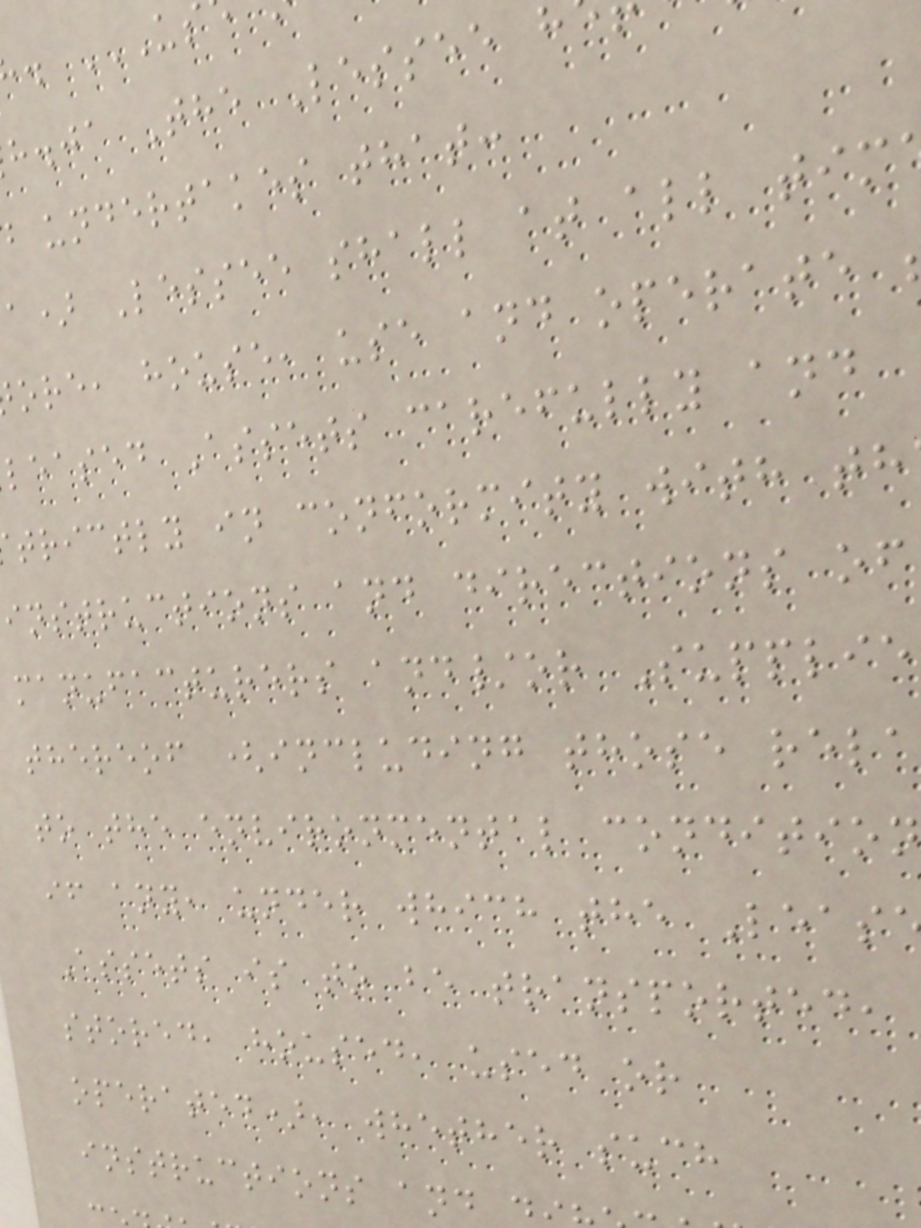h.ja The Lessee h
undertakes that:
a) Lessee shall at all tim
ore, house, use and operate
leased Assets carefully and
trictly in conformity with th
instructions and directions of
manufacturers and/or Supplie
thereof (including those rela
to the environmental condition
if any, under which the Leas
Assets is to be transported,
stored, housed, used or
operated), whether such
instructions and
